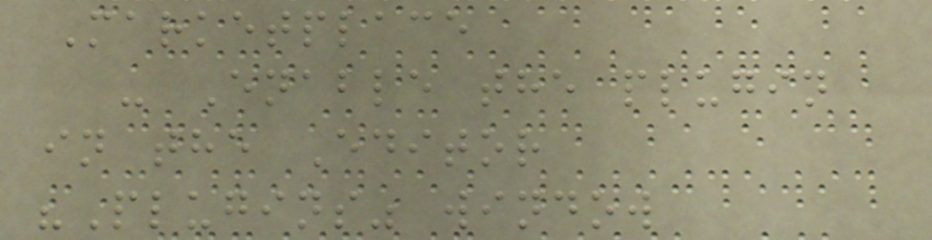Marketplace
- Enable the plugin
in the Editor
"Plugins" window
